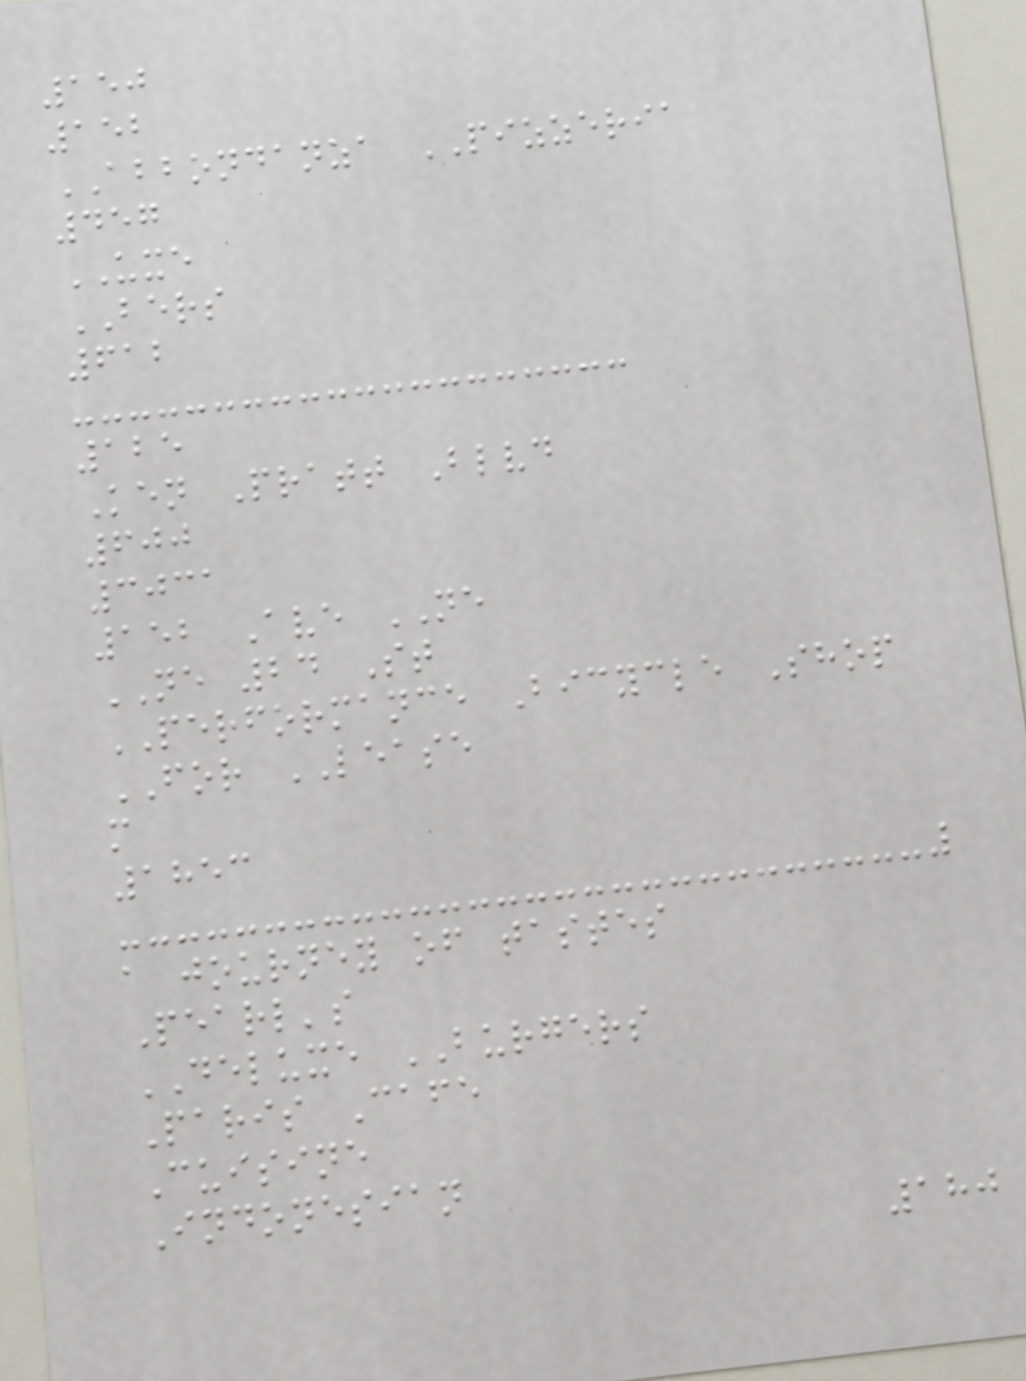150
152
ABBONDANZA PIZZERIA
457
UXE
BERS
612
125
Ken Pratt Blvd
600
3031
152 Ave NE
NE 24 St
PERFORMANCE Bicycle Shop
FOR LEASE
m
1853
a journey of tastes
Pearl's
DELUXE BURGERS
Paris Cafe
Cuisine
Indonesian
180
